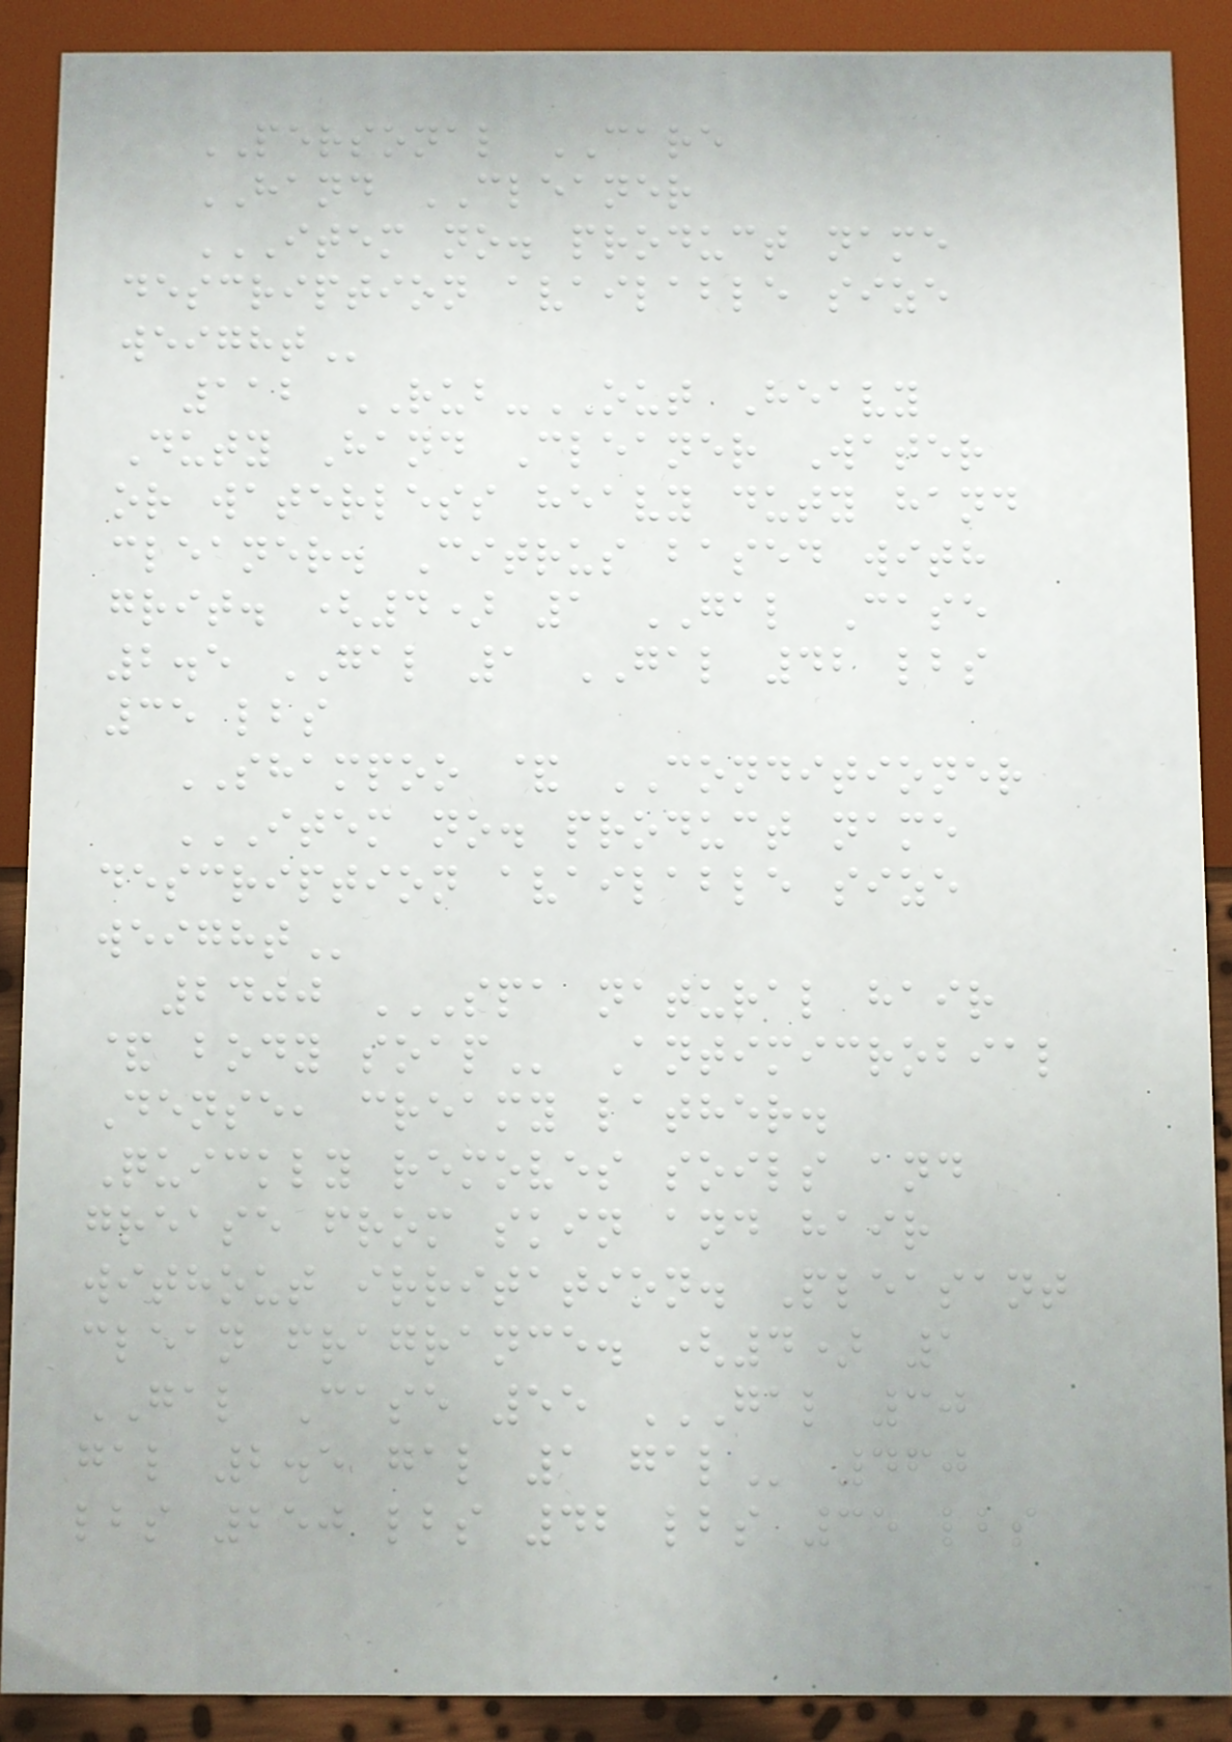PERSONAL CARE
HAND CLEANER
ITEM NO. PRODUCT NAME
DESCRIPTION AVAILABLE SIZE
WEIGHT
112 RUB-OUT Heavy
Duty Hand Cleaner Water
or waterless heavy duty hand
cleaner. Citrus based with
grit. (4) 1 GAL Case
2.5 GAL 1 GAL 42 lbs
35 lbs
SHAMPOO & CONDITIONER
ITEM NO. PRODUCT NAME
DESCRIPTION AVAILABLE SIZE
WEIGHT
2400 SPA NATURAL HAIR
& BODY SOAP Antimicrobial
Dense, creamy lather.
Quickly removes soils and
grease from skin and hair
without irritation. Pleasant
clean fragrance. (4) 1
GAL Case 55 GAL 30
GAL 2.5 GAL 1 GAL 460
lbs 250 lbs 42 lbs 35 lbs
